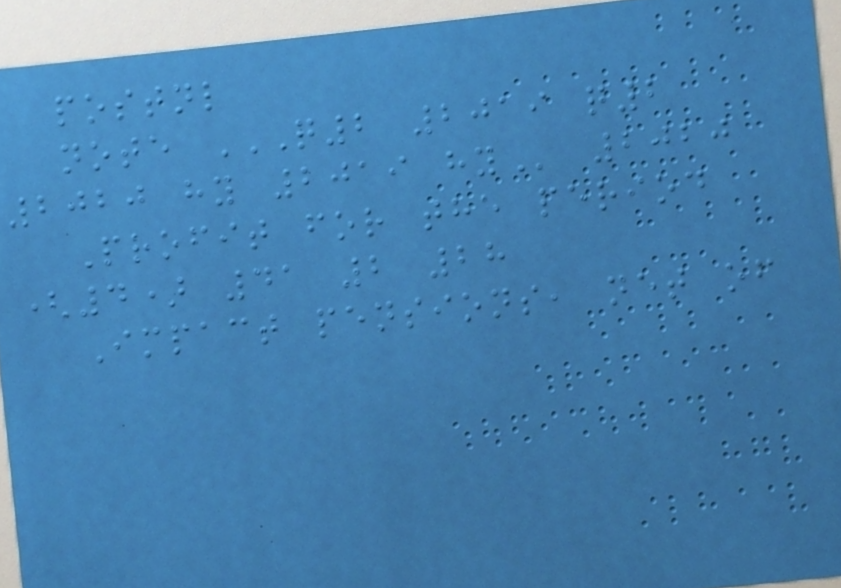postnl
note Q2 2019 Q2
2020 HY 2019 HY 2020
Profit for the period
(4) 41 2 28
Impact pensions, net of
